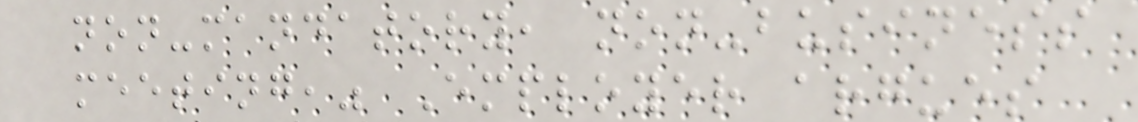non-mandatory, non-business
meeting," Employer argues
